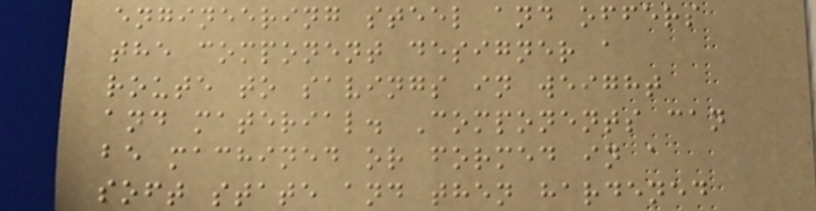engineering steel and offers
the component designer a
route to savings in weight
and material. Components can
be machined or formed in a
soft state and then hardened
